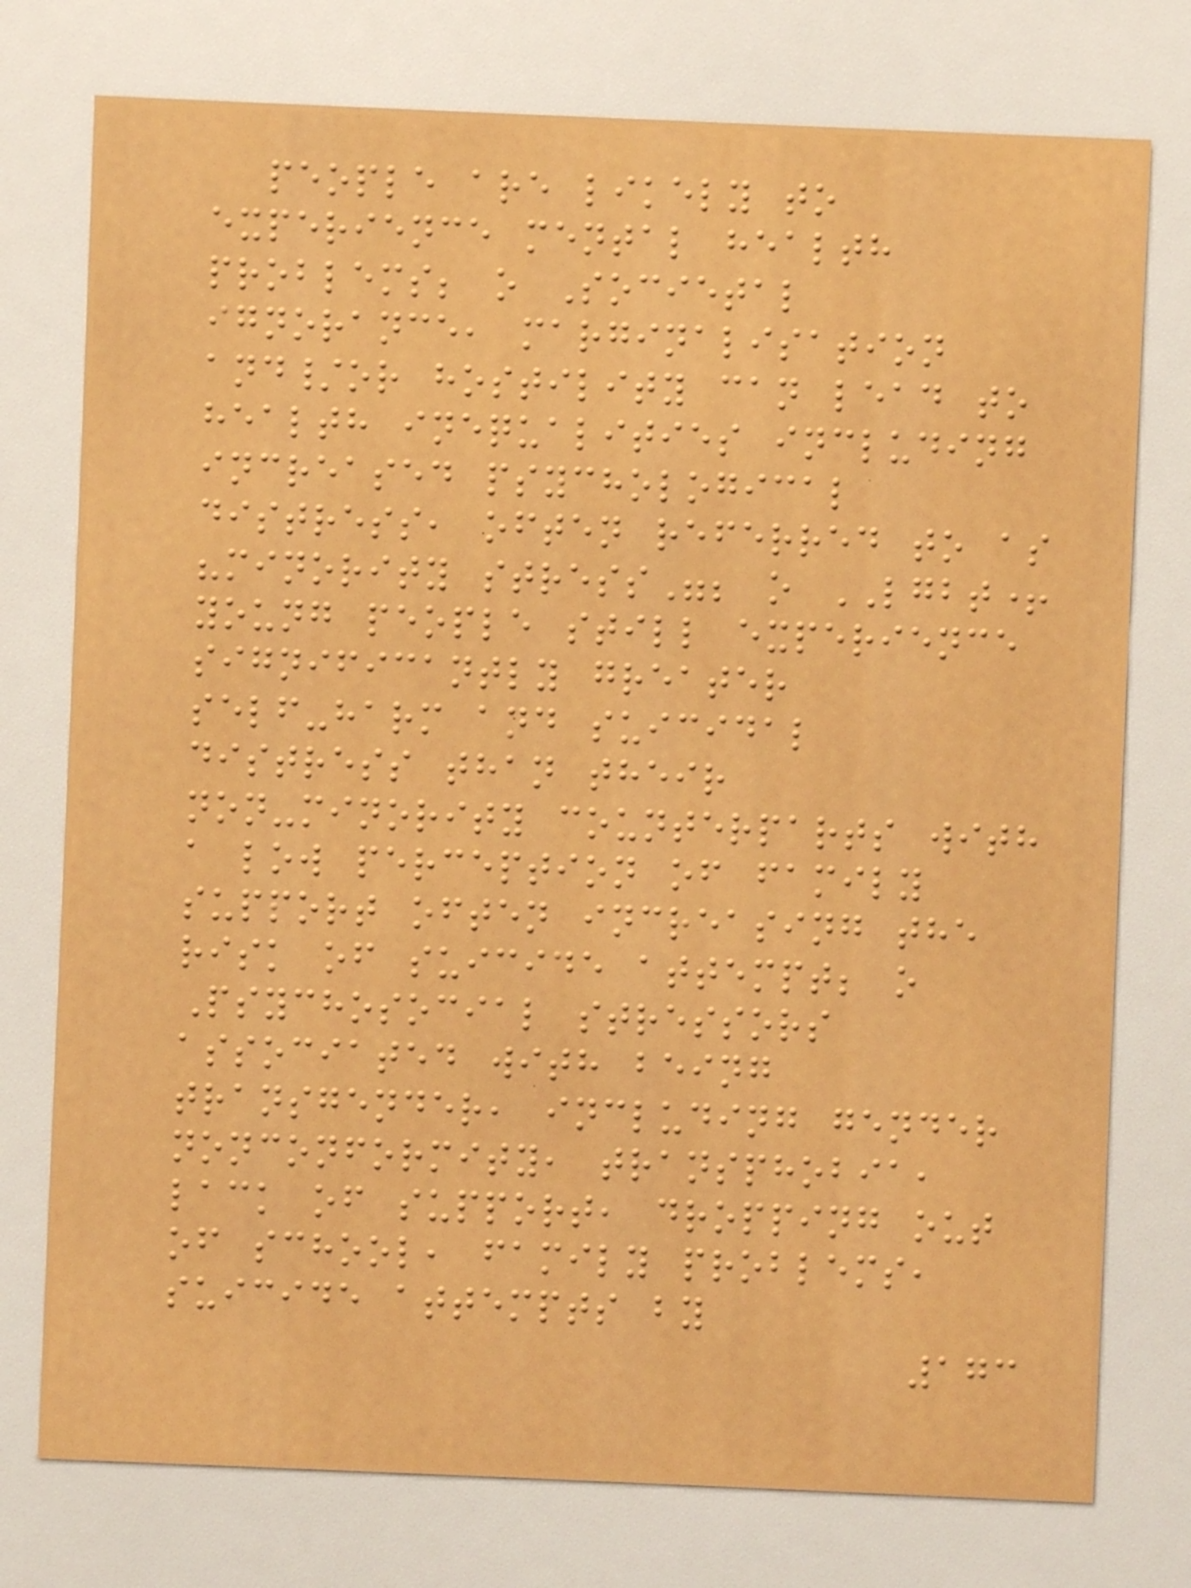people are likely to
experience mental health
problems; o Societal
ignorance, marginalisation
and/or hostility can lead to
health inequalities including
increased psychological
distress, often referred to as
"minority stress"; o LGBT+
young people still experience
significantly greater
self-harm and suicidal
distress than their
non-minority counterparts with
a low perception of family
support often increasing the
risk of suicide attempt; o
Psychosocial stressors
associated with being
transgender, including gender
nonconformity, transphobia,
lack of support, dropping out
of school, family problems,
suicide attempts by
173
